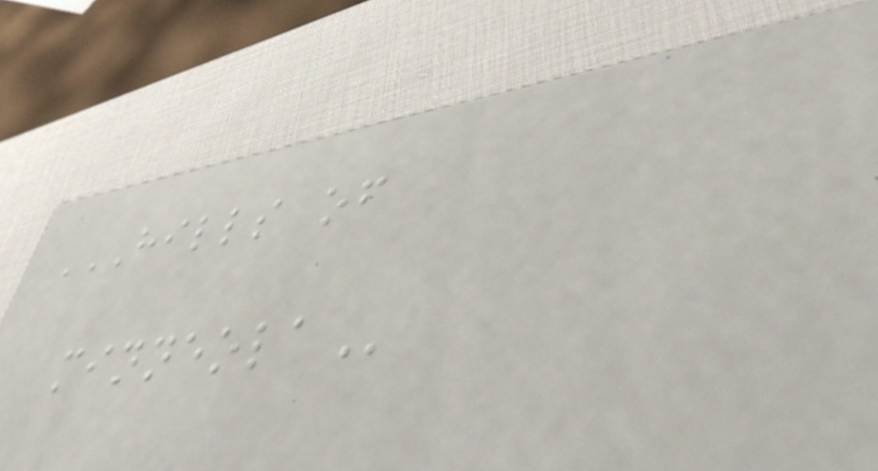HILLS OF
MINNEOLA
